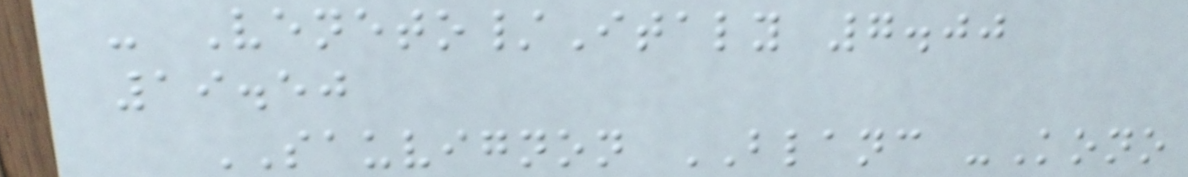- Veneto/Italy 7.00
19.50
SAUVIGNON BLANC -Kono
